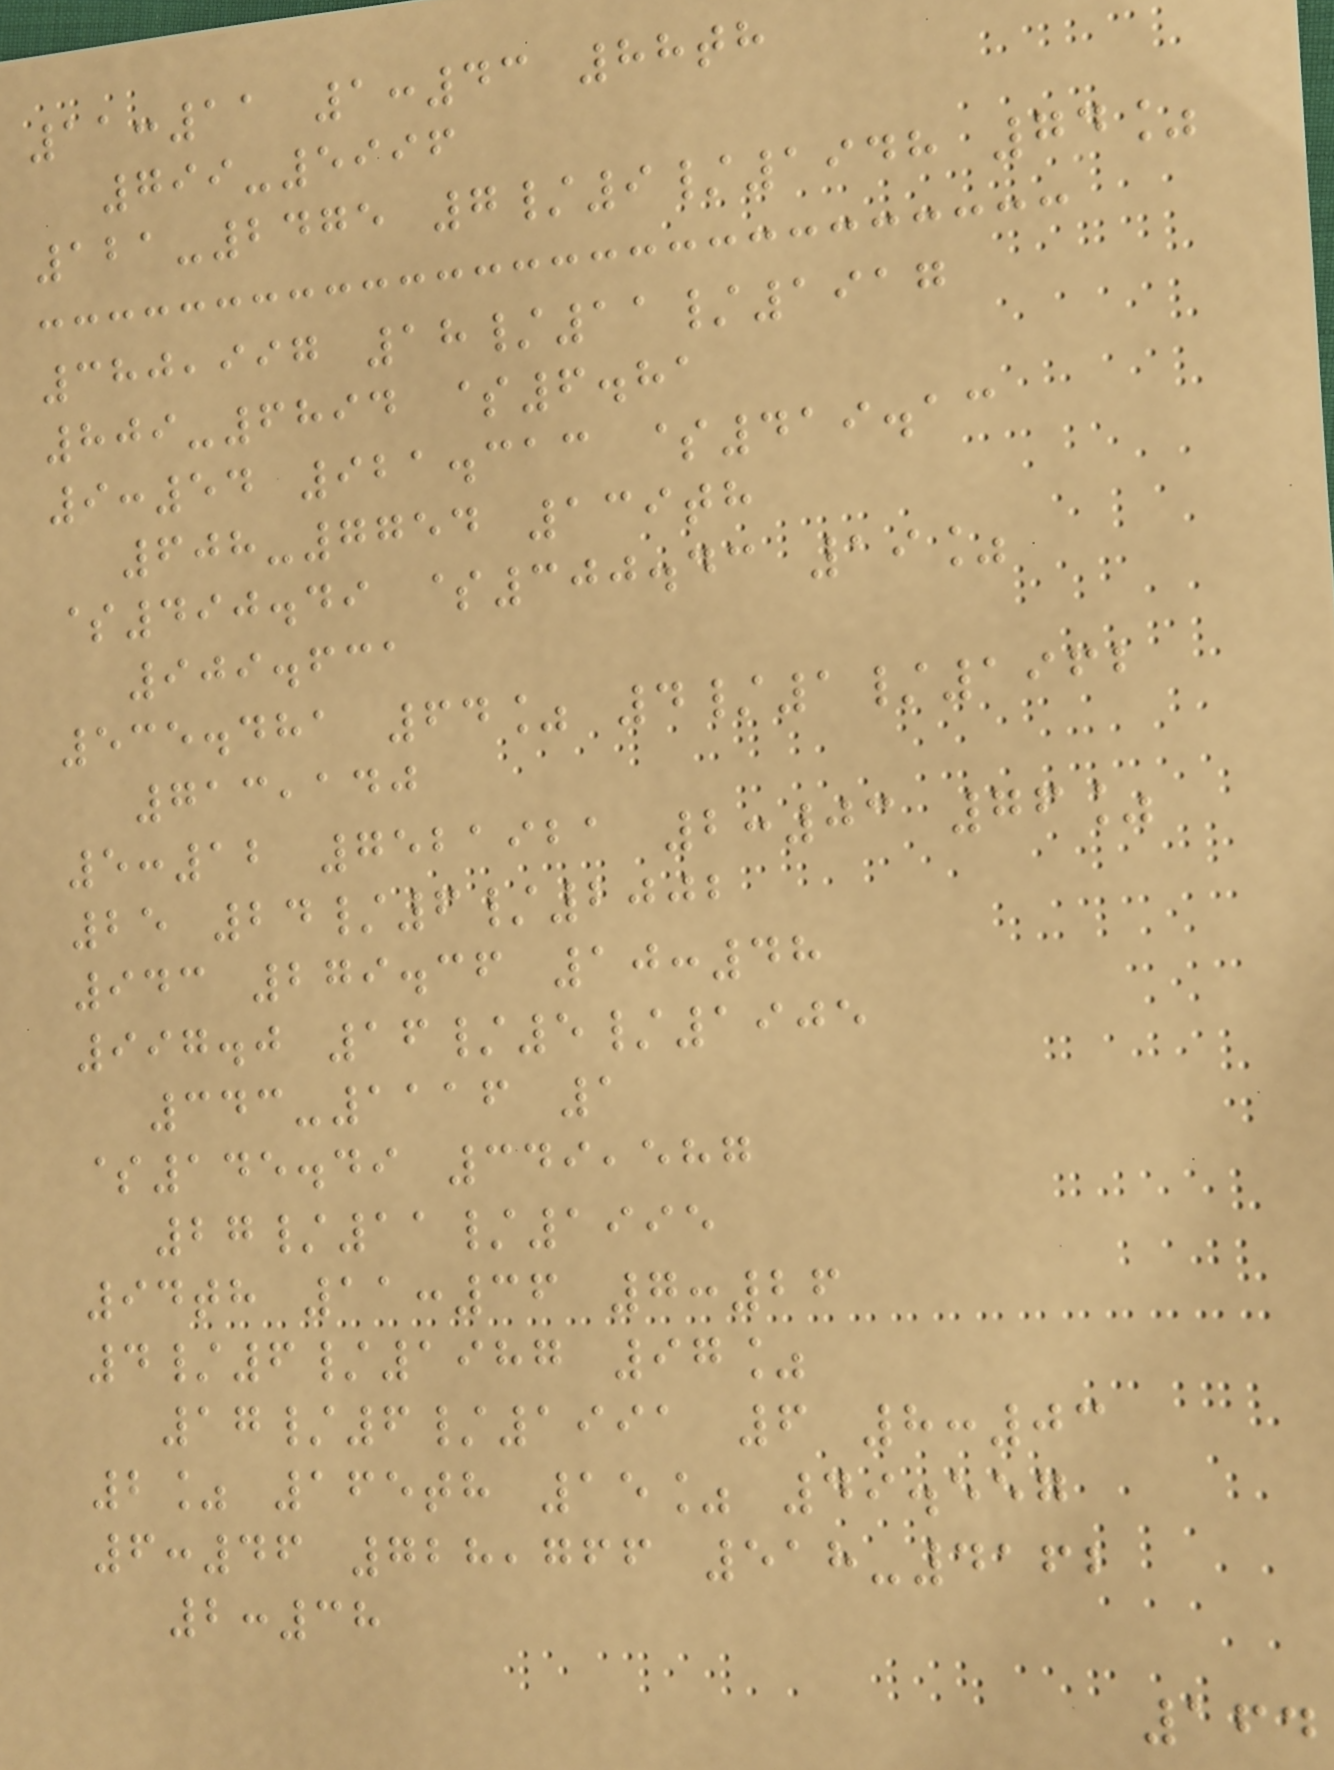11:11 1:43 88th
799-5996
121-2475 7/9/1948 74%
380,997 18/11/1917
809-6894 $6.81
9:54 921.313 $419.13
608-7754 139th
$490.49 $300.43 19%
909.631
535.481 64% 4/1/1962
713,140
5:12 7521921 2:03 76%
25 24/6/2002
943 279.36 10:48
997.0 16/5/1905
343-1116 1
$145.49 349,587
27/11/1995
94th 11:36 7:26
4/6/1987 97%
17/6/1991 6 8:03
2% 165th 15% 49.557
6:46 728,766 518-4162
2:38
164
